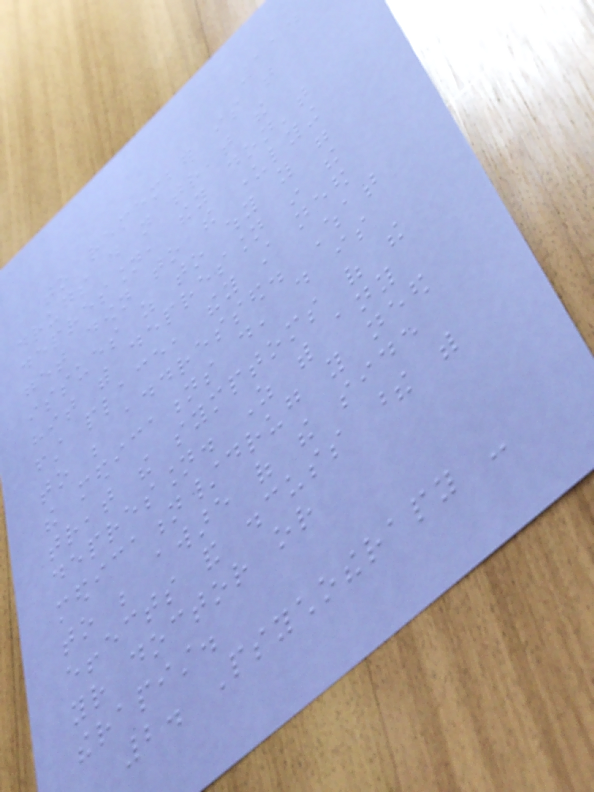114
to remember is that
drugs do not treat the
depression, they don't
get down to the underlying
issues as to why you were
hit with depression in the
first place, they still need
to be addressed. What
the medications do, do is
treat the symptoms of the
depression. As with any
medication/drug you need
to be aware of the side
effects and discuss these with
your doctor or
therapist.
2. Psychotherapy -
